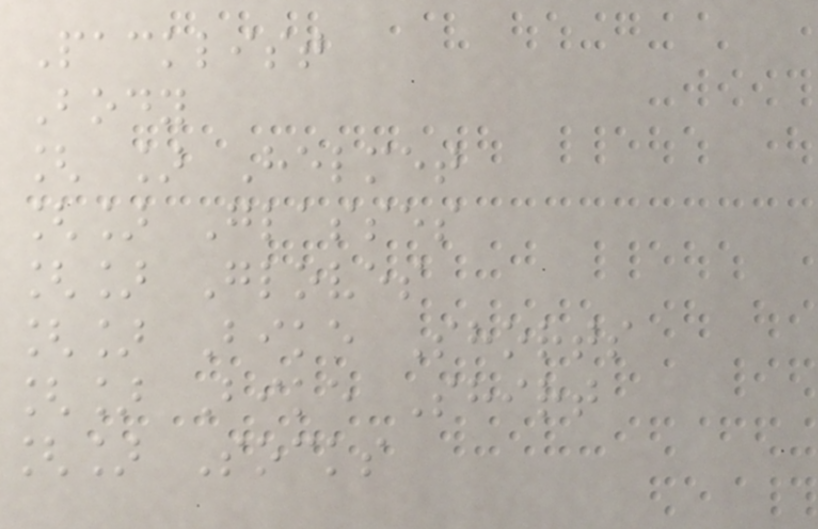Packlist
Body
[ ] Helmet
[] Glasses
[] Gloves
[] Bike Shorts
[] Bike Shirt
[] Socks
